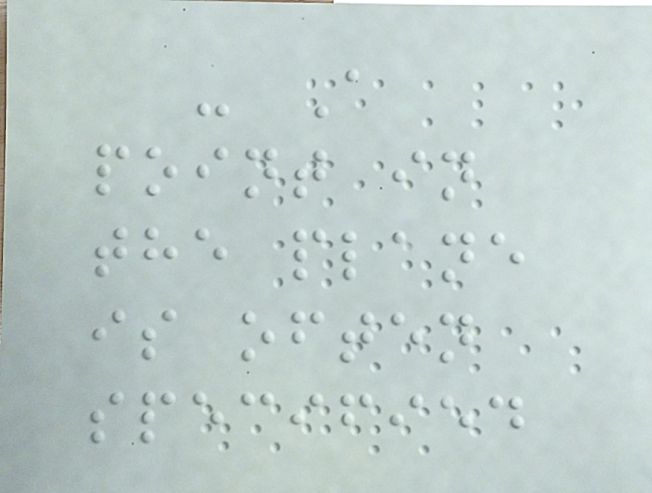- A
point in
the plane
is often
specified
